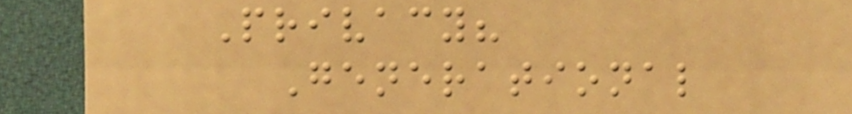Privacy?
Generational
